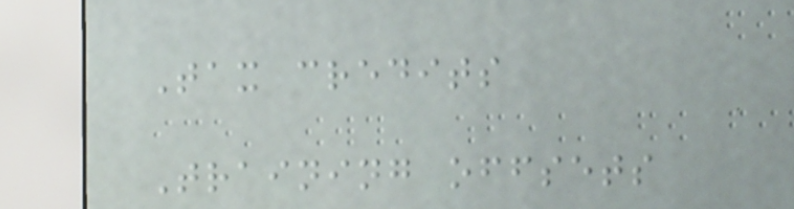Tax credits
Training offsets
